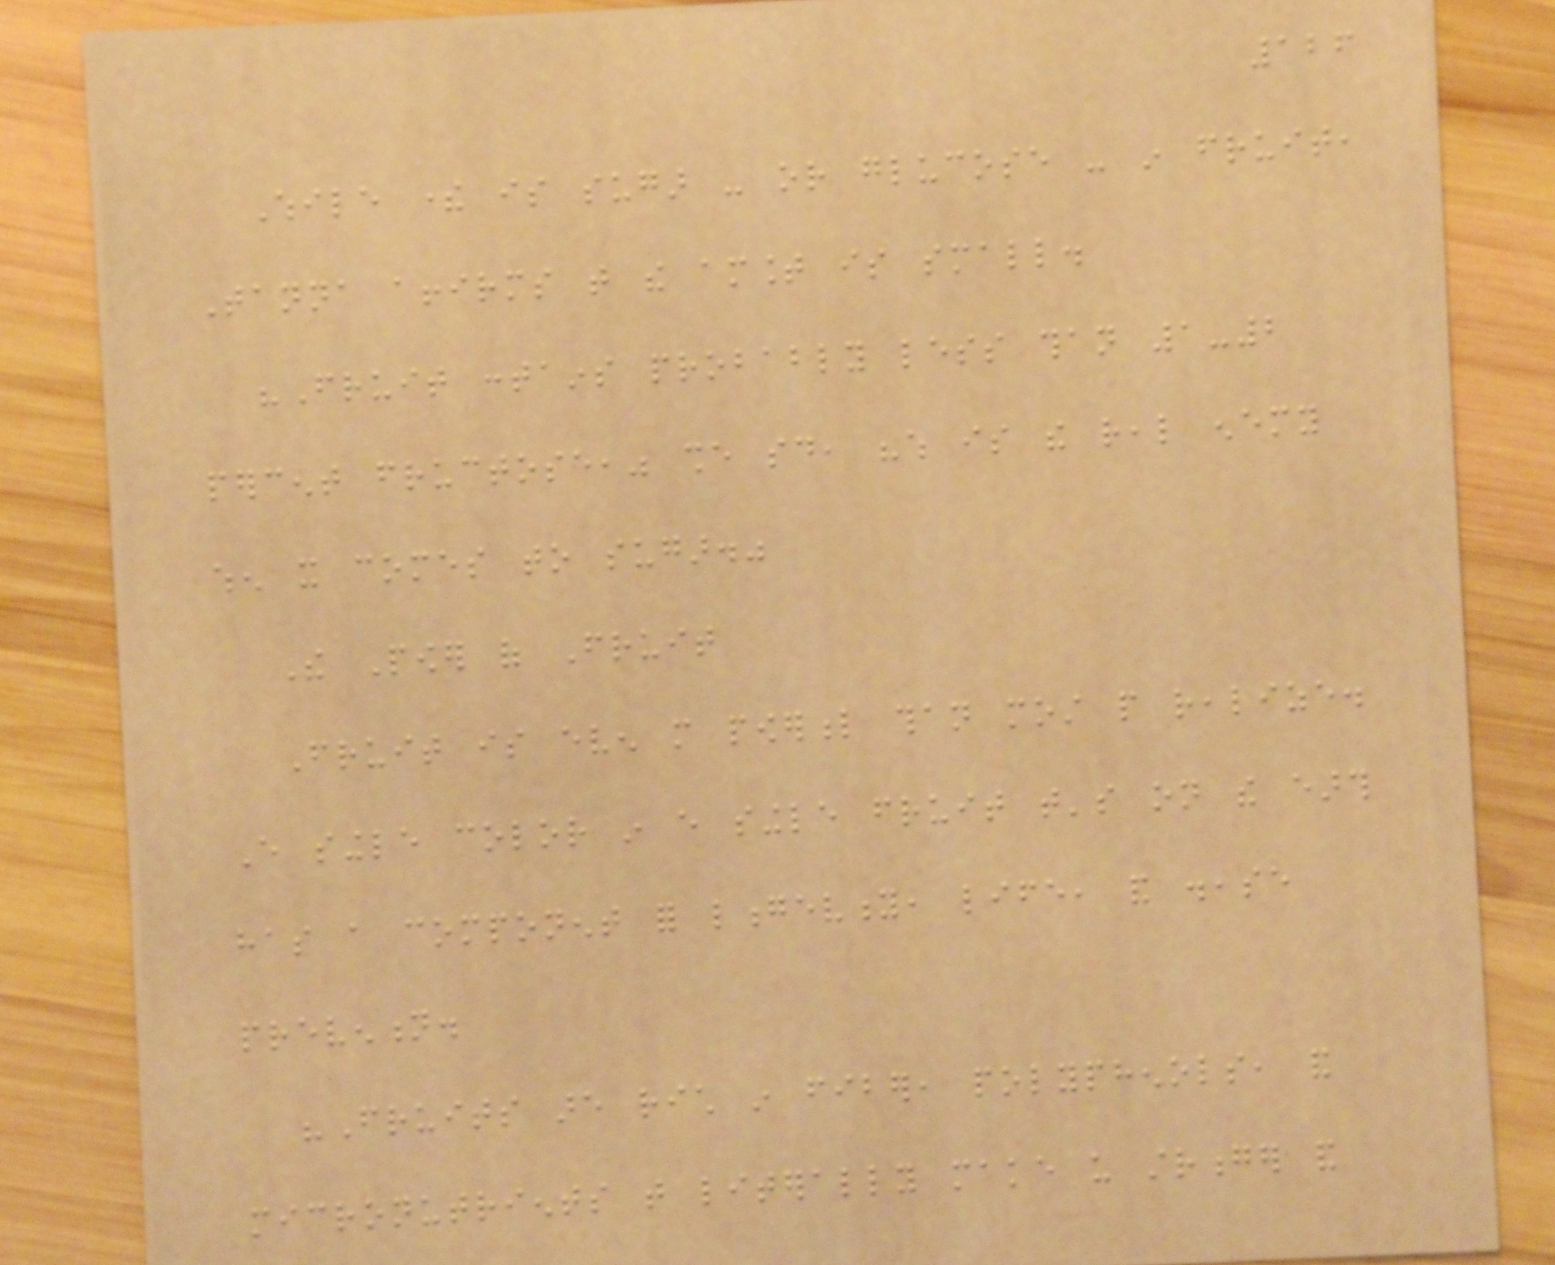126
While there is sugar - or glucose - in fruit,
Tanna affirms that the amount is small.
"Fruit contains probably less than 1-2
percent fructose," she said, "which is the real enemy
when it comes to sugar."
The Power of Fruit
Fruit is even more powerful than most people realize.
Every single color in every single fruit that's on the earth
has a component for longevity, life, and disease
prevention.
"Fruits are rich in fiber, polyphenols, and
micronutrients that literally make us stronger and
